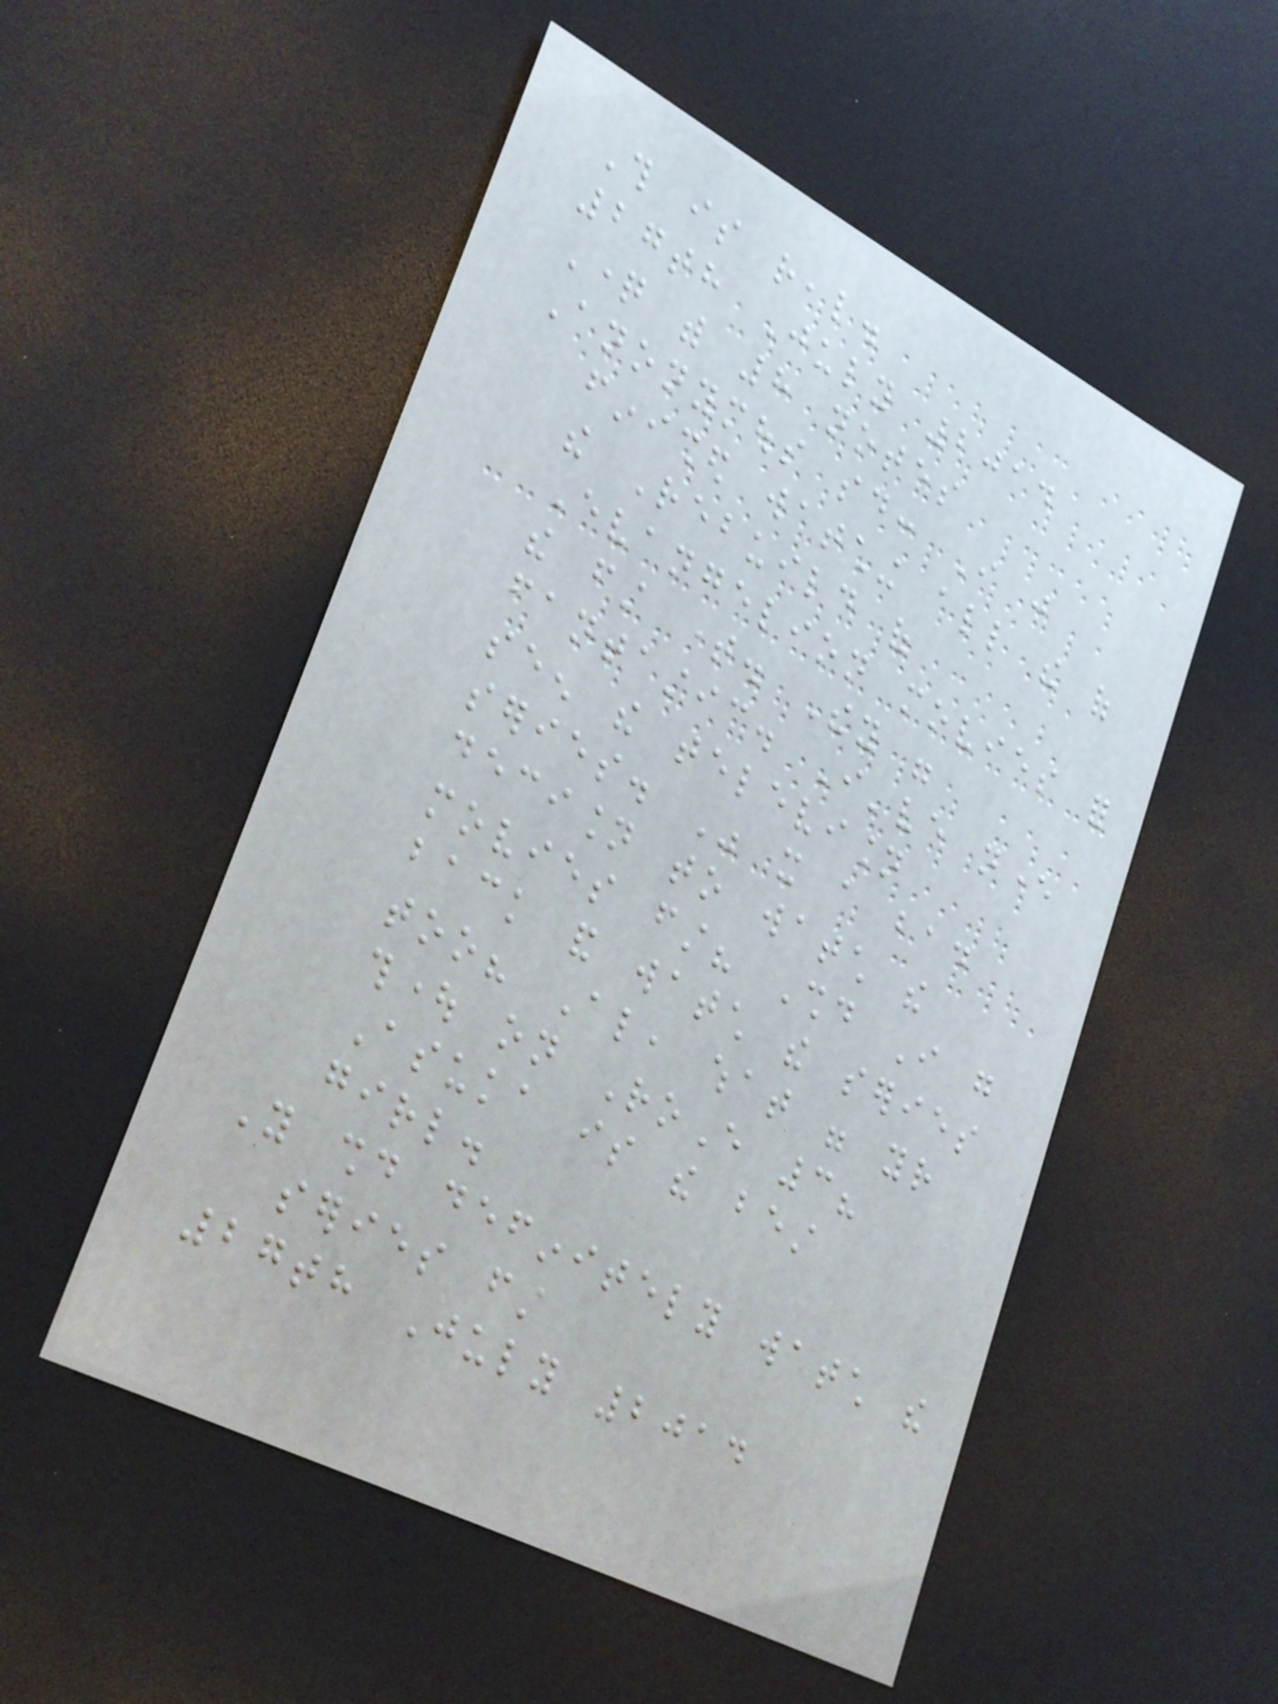This is real.
27th July 2014
Question with 8 notes
Anonymous said: I just
finished watching all the of
the Rebuild of
Evangelion movies for
the first time. They were
fantastic. I've never
seen the television
series. Was it a bad
decision to watch the
movies first? Should I go
back and watch the series
too? Also, what were your
thought on RoE 3?
Asuka is the best
girl.
You should definitely watch the
series first
27th July 2014
